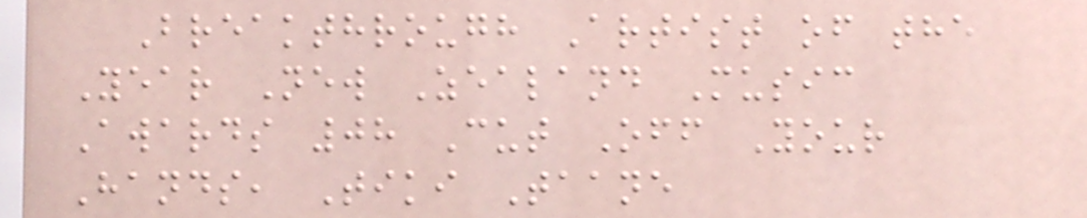Breakthrough Artist of the
Year New Zealand Music
Awards 08 Cut Off Your
Hands, Tiki Taane
